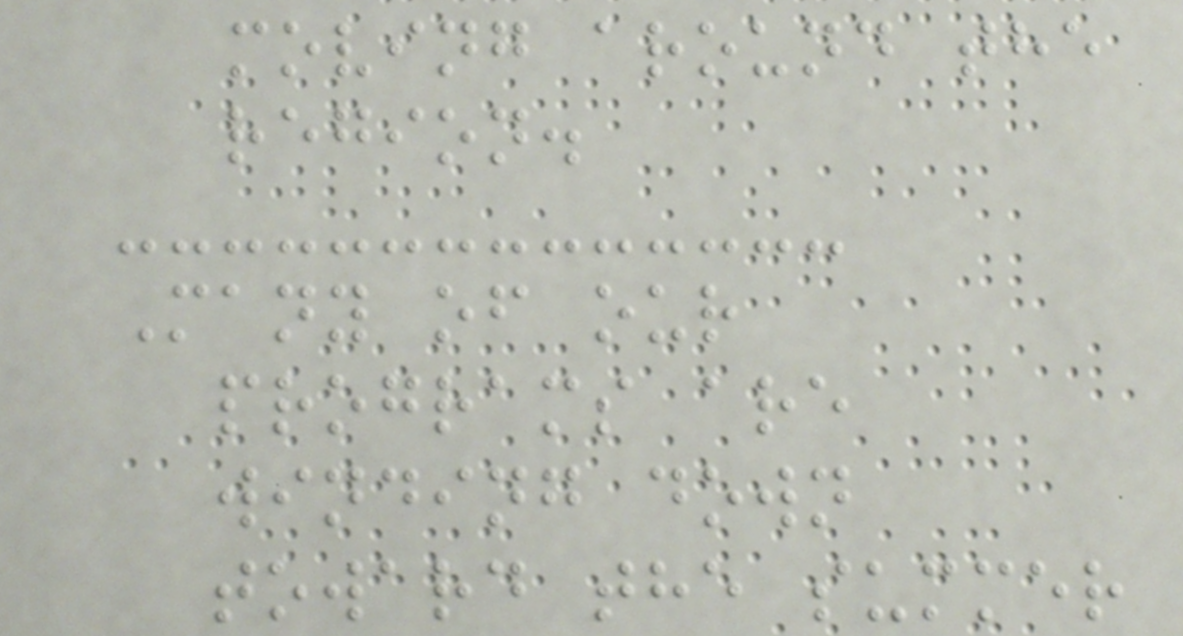moving around the
region.
Many of our
programs are
winding down
toward the summer
